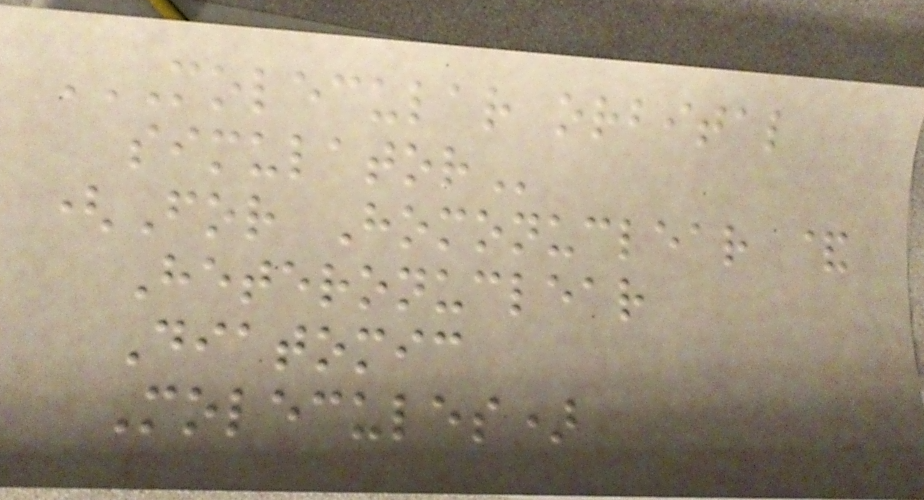MOLECULAR ORBITAL
SIMULATOR
(For Homonuclear &
Heteronuclear
Diatomic
Molecules)
